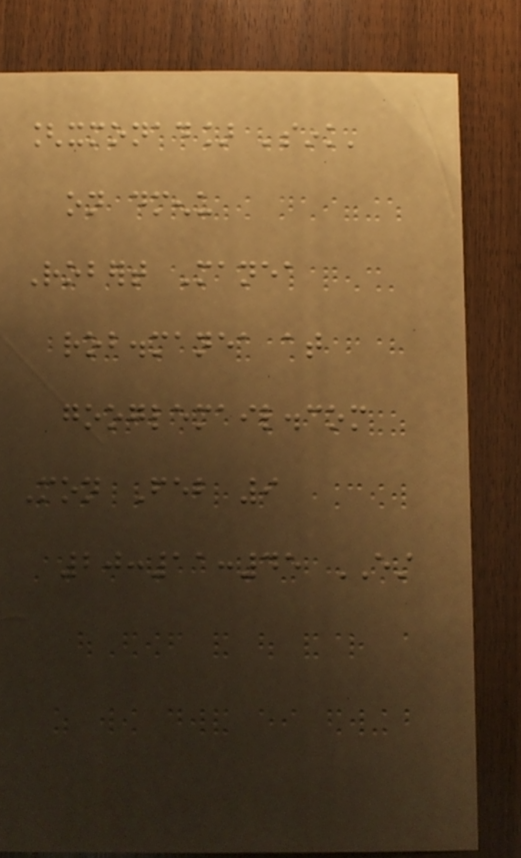[xmonad] 'sink'
on dmenu
Robert Manea
rob.manea at
googlemail.com
Mon Feb 9
20:11:45 EST
